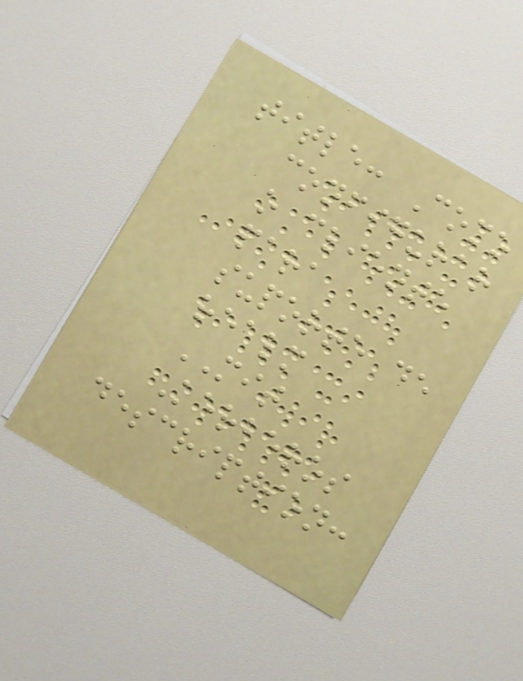title: Como
configurar
o cliente
para
suporte de
realm
MIT
Kerberos
description:
